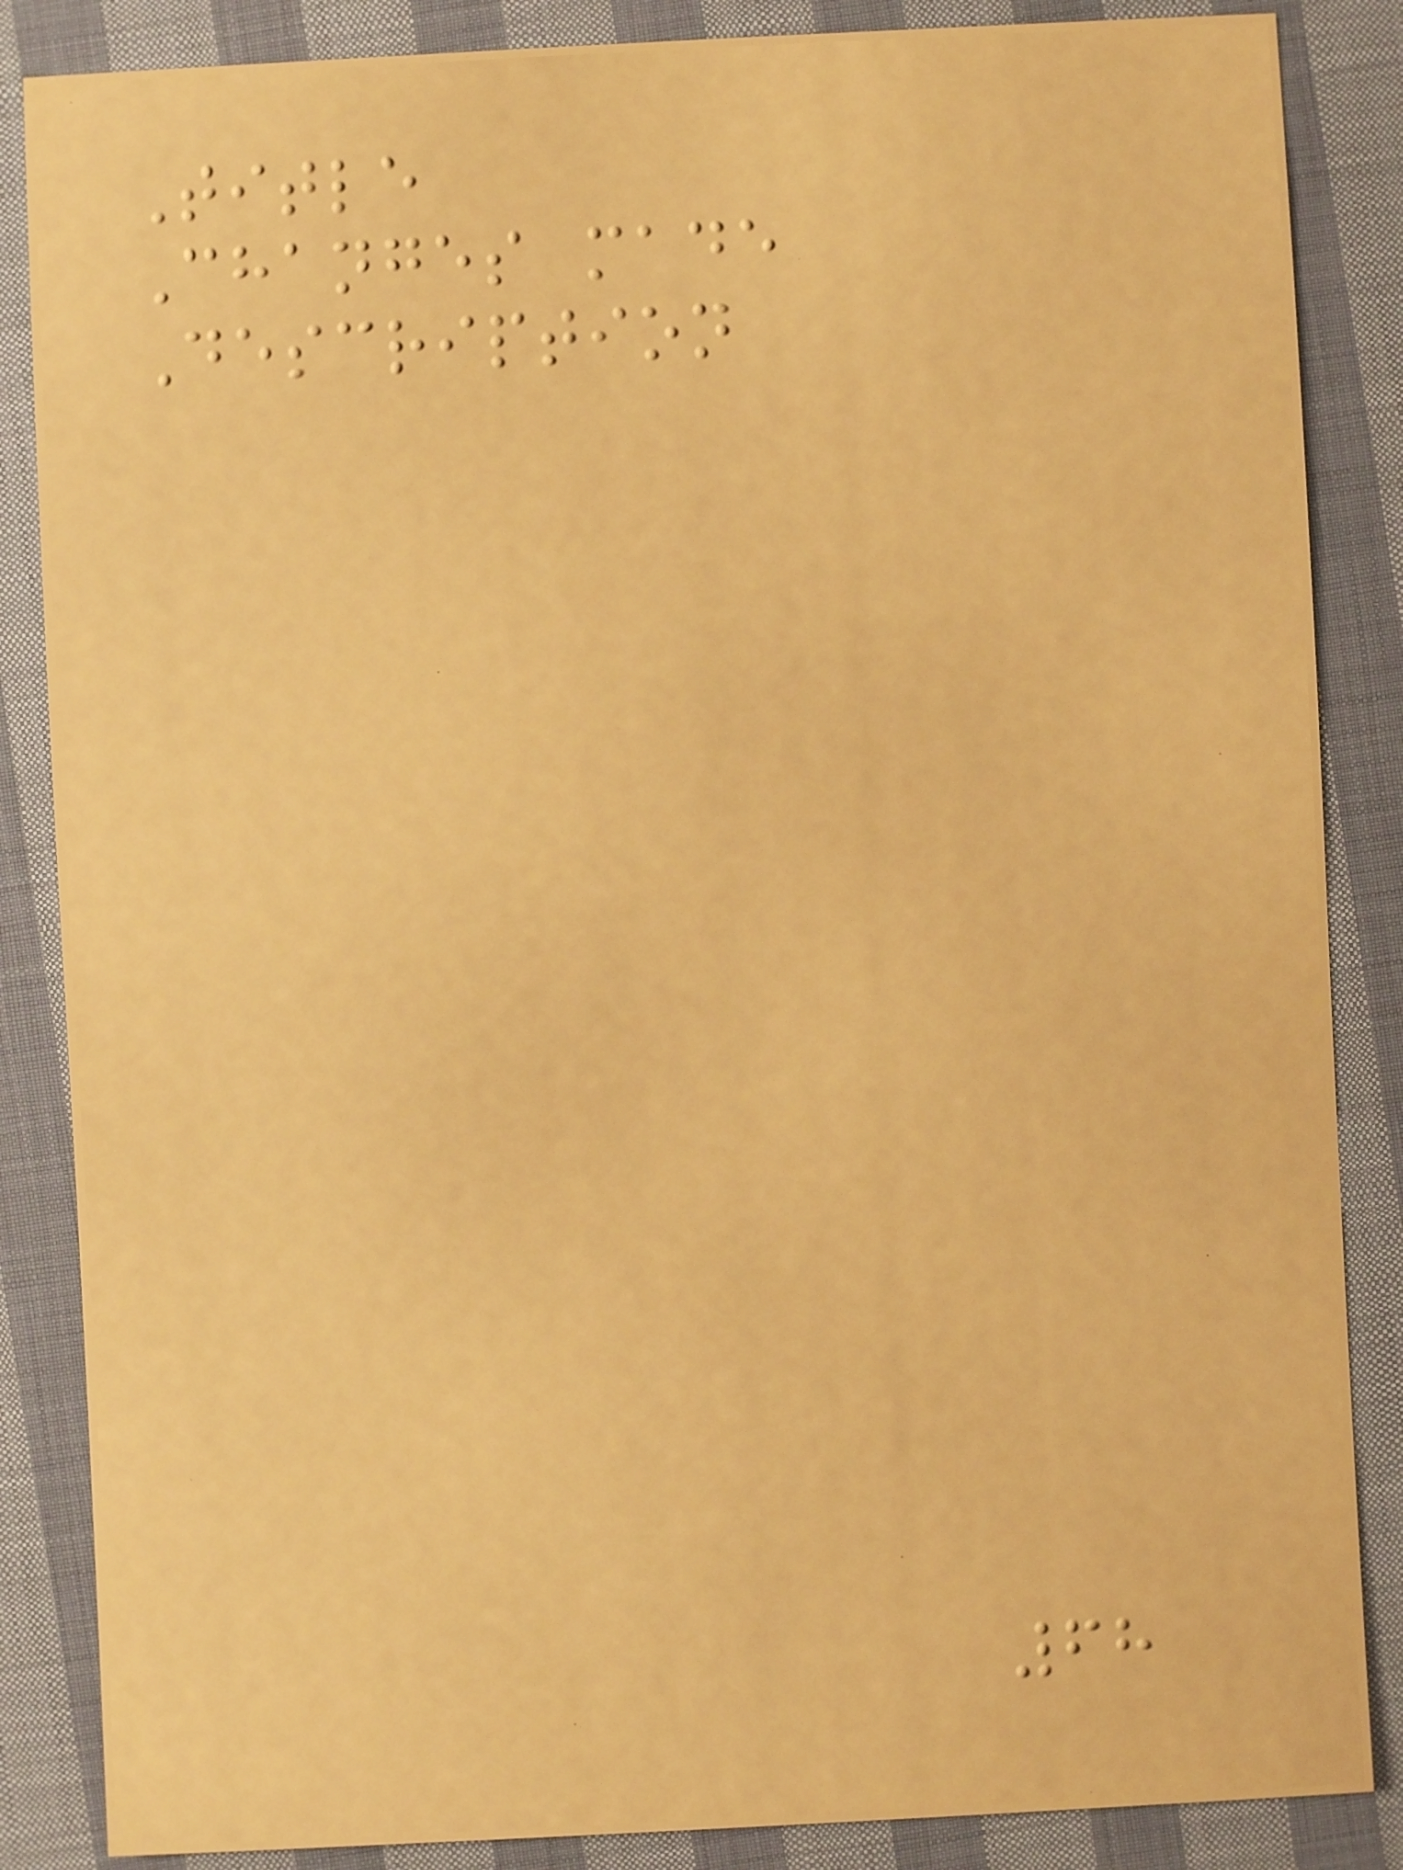Title
Changes made
Description
68
